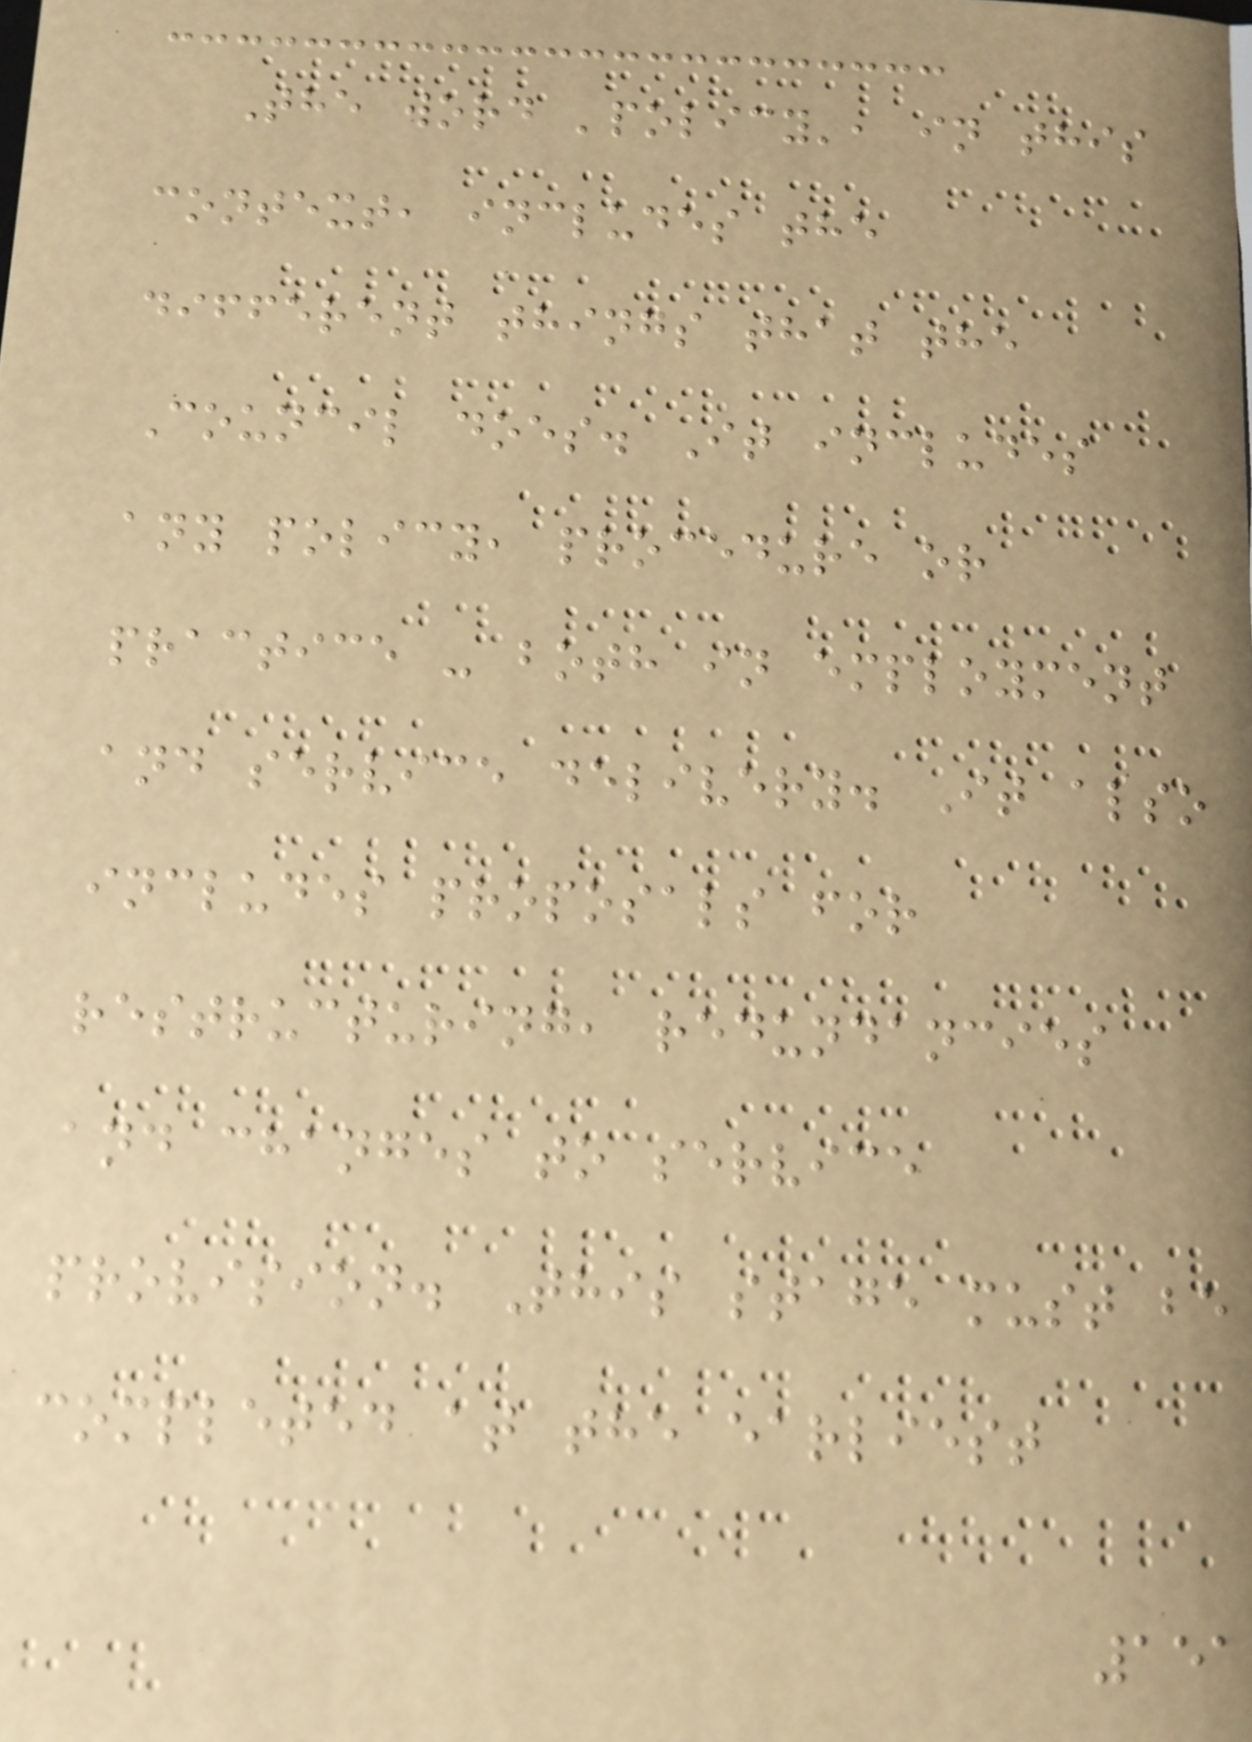The word 'policy', in this
context, includes the
different things that the
Council does. It includes
any policy, procedure or
practice - both in employment
and service delivery. It also
includes proposals for
restructuring, redundancies
and changes to service
provision. This stage must be
completed at the earliest
151
